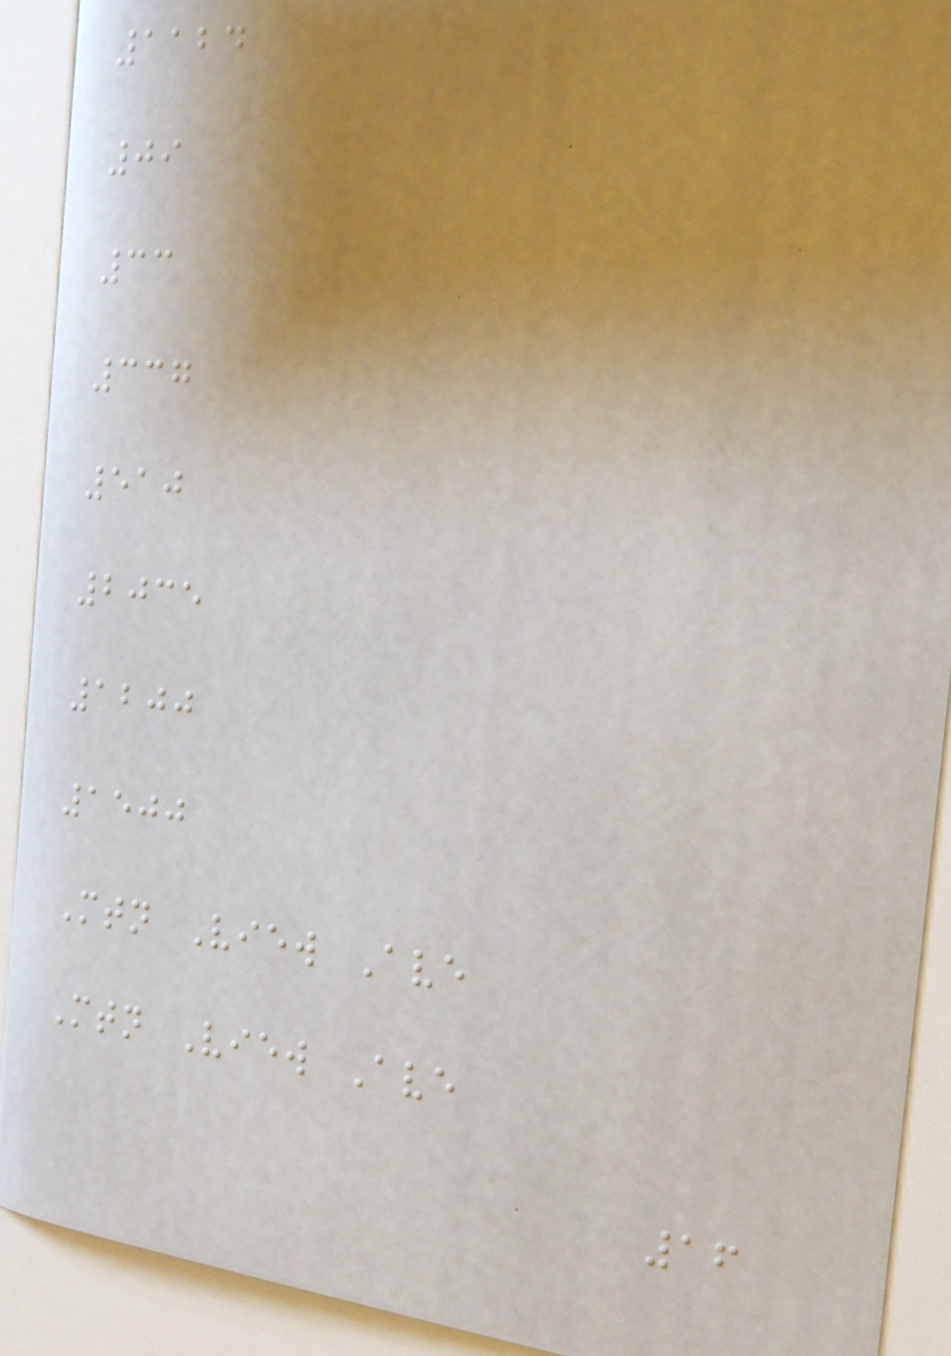1124
09
33
337
510
2035
1200
1500
Mtn View Ave
Mtn View Ave
16
